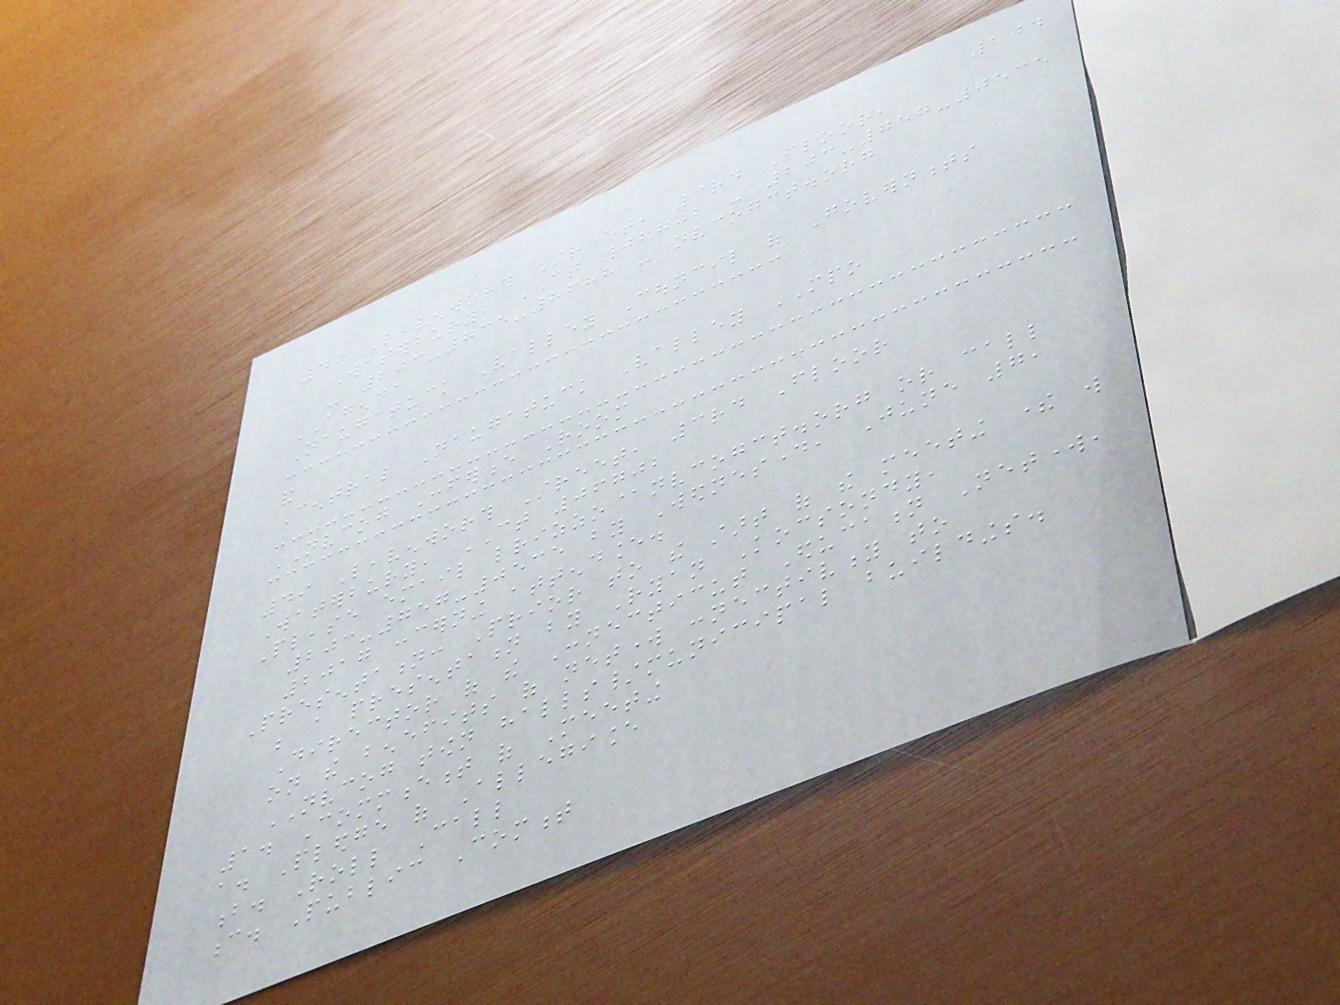204
49 Leavenworth Street, 3rd Floor,
Waterbury, CT 06702 - 203-757-0535
- 203-735-8688 - nvcogct.org
AGENDA
Naugatuck Valley Council of Governments
and
Central Naugatuck Valley MPO
NVCOG Conference Room
49 Leavenworth Street, 3rd Floor
Waterbury, CT 06702
Please email lrizzo@nvcogct.org or call
203-757-0535 by Wednesday, June 7,
2017 concerning attendance.
Presentation: Prior to the start of the meeting there will
be a presentation by Ryan Kocsondy,
Director of the Connecticut Education Network,
on the benefits of network connectivity to
NVCOG town halls/municipal buildings.
1. Commencement of Meeting
a. Pledge of Allegiance
b. Roll Call
c. Public Comment
